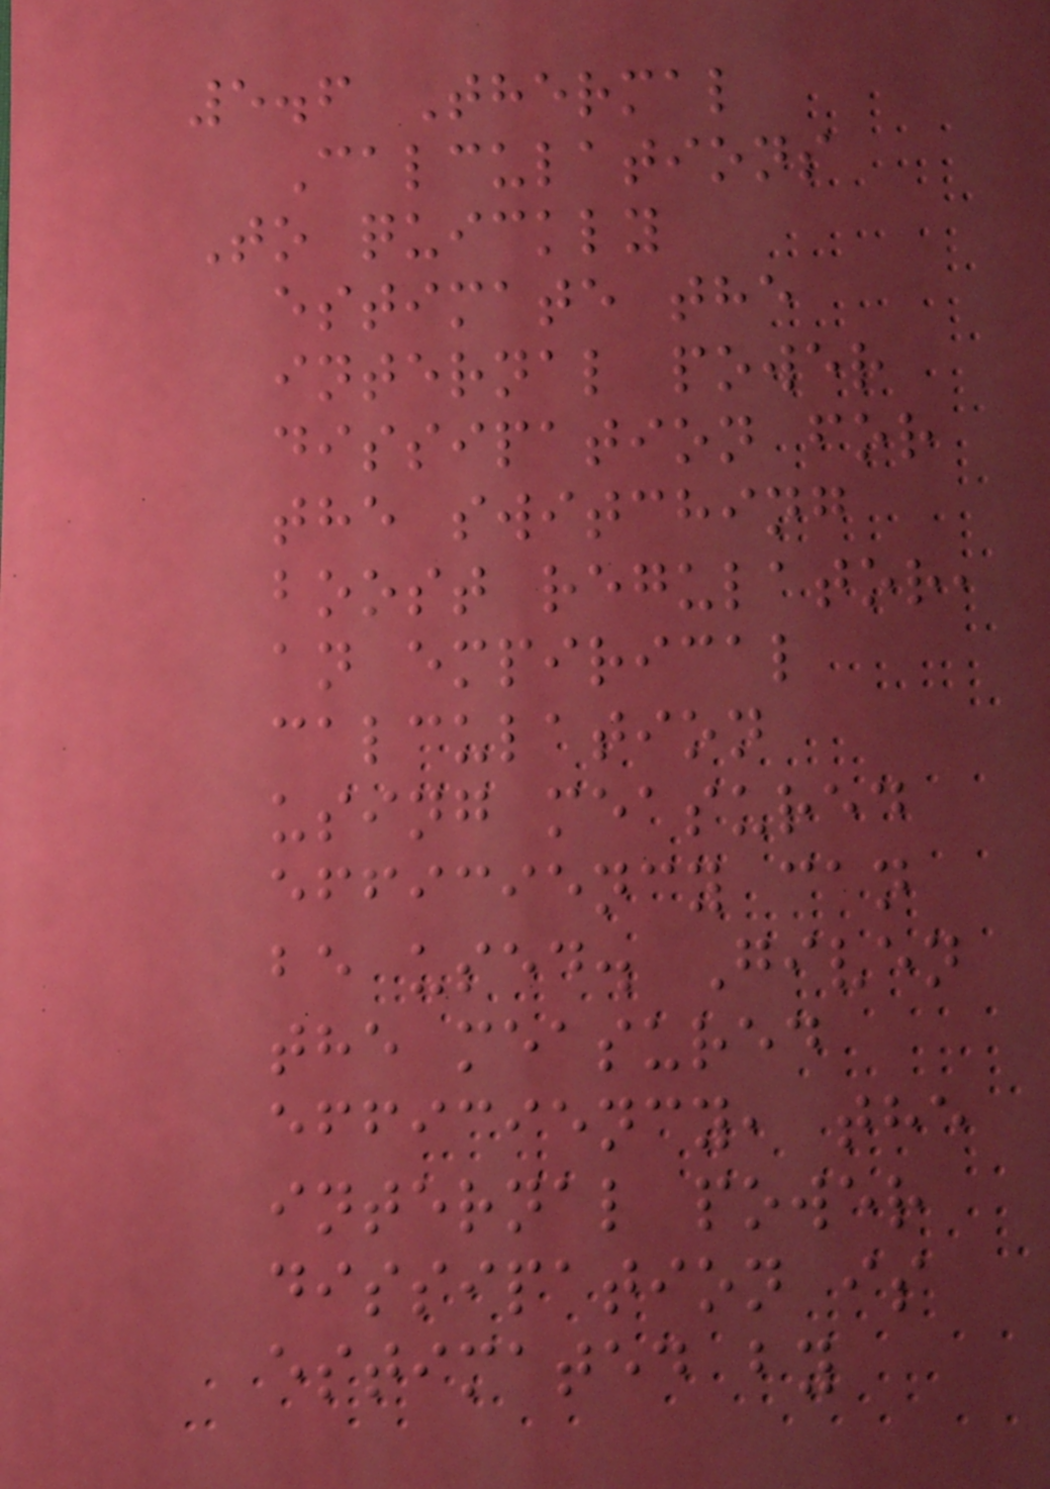5.6 Thermal
Calculations
To quickly
estimate the
internal power
dissipation for
the switching
boost regulator,
an empirical
calculation
using measured
efficiency can
be used. Given
the measured
efficiency, the
internal power
dissipation is
estimated by
